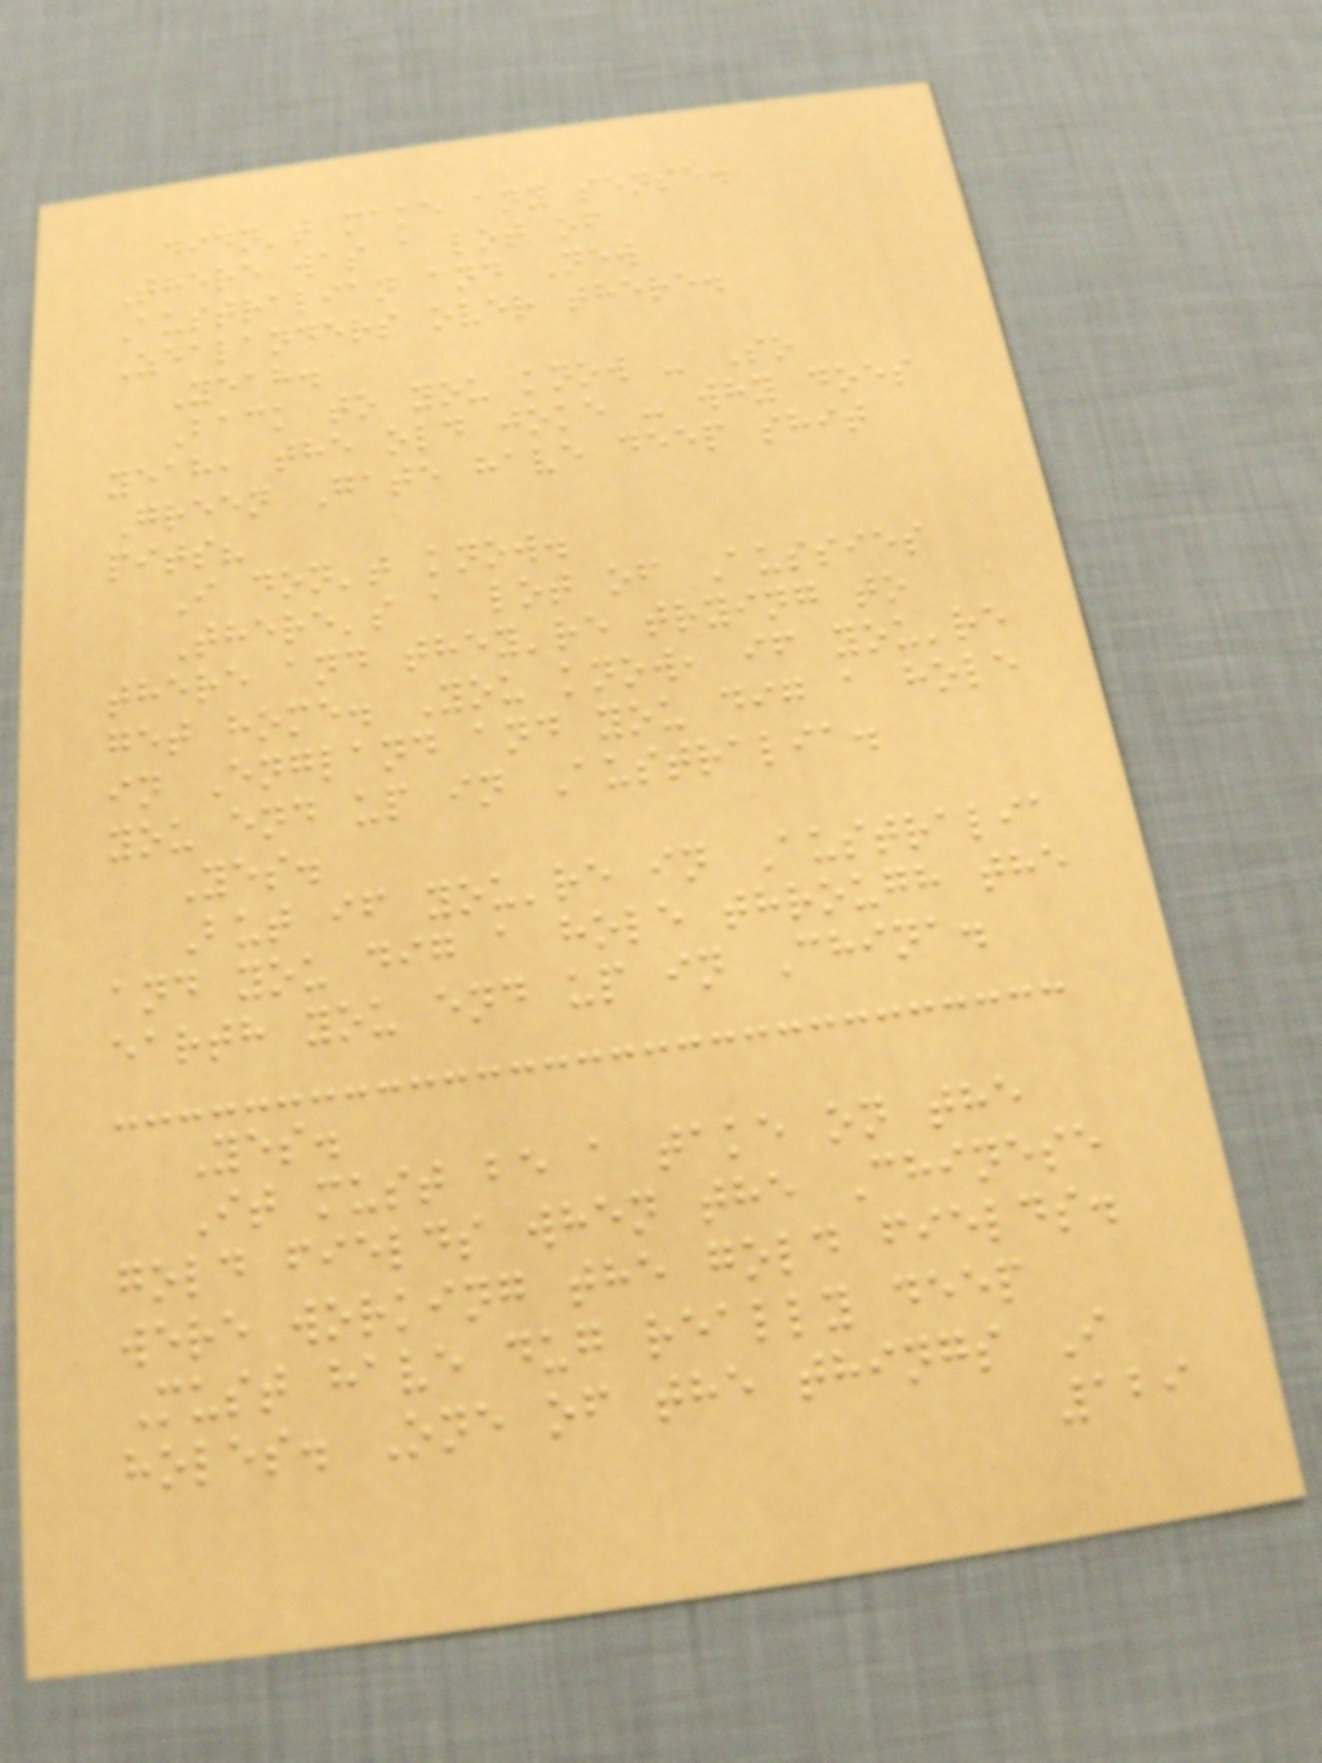didn't make any sense.
There was a lot of
Australian and New
Zealanders over there.
Yeah.
Back to you know - So
yeah, the old joke - why does
Green Gate have deep shit
pits?
I don't know.
There's a lot of Aussies
there and they're trying to
get home. You know, if you're
in England and you dig a hole
you end up in Australia.
Yes.
But if you're in Australia
and you dig a hole through the
earth you end up in China.
Yes.
It must be a take on the
gold fields when the Chinese
were working the gold fields.
Must have dug really deep
holes. One of the things I
129
